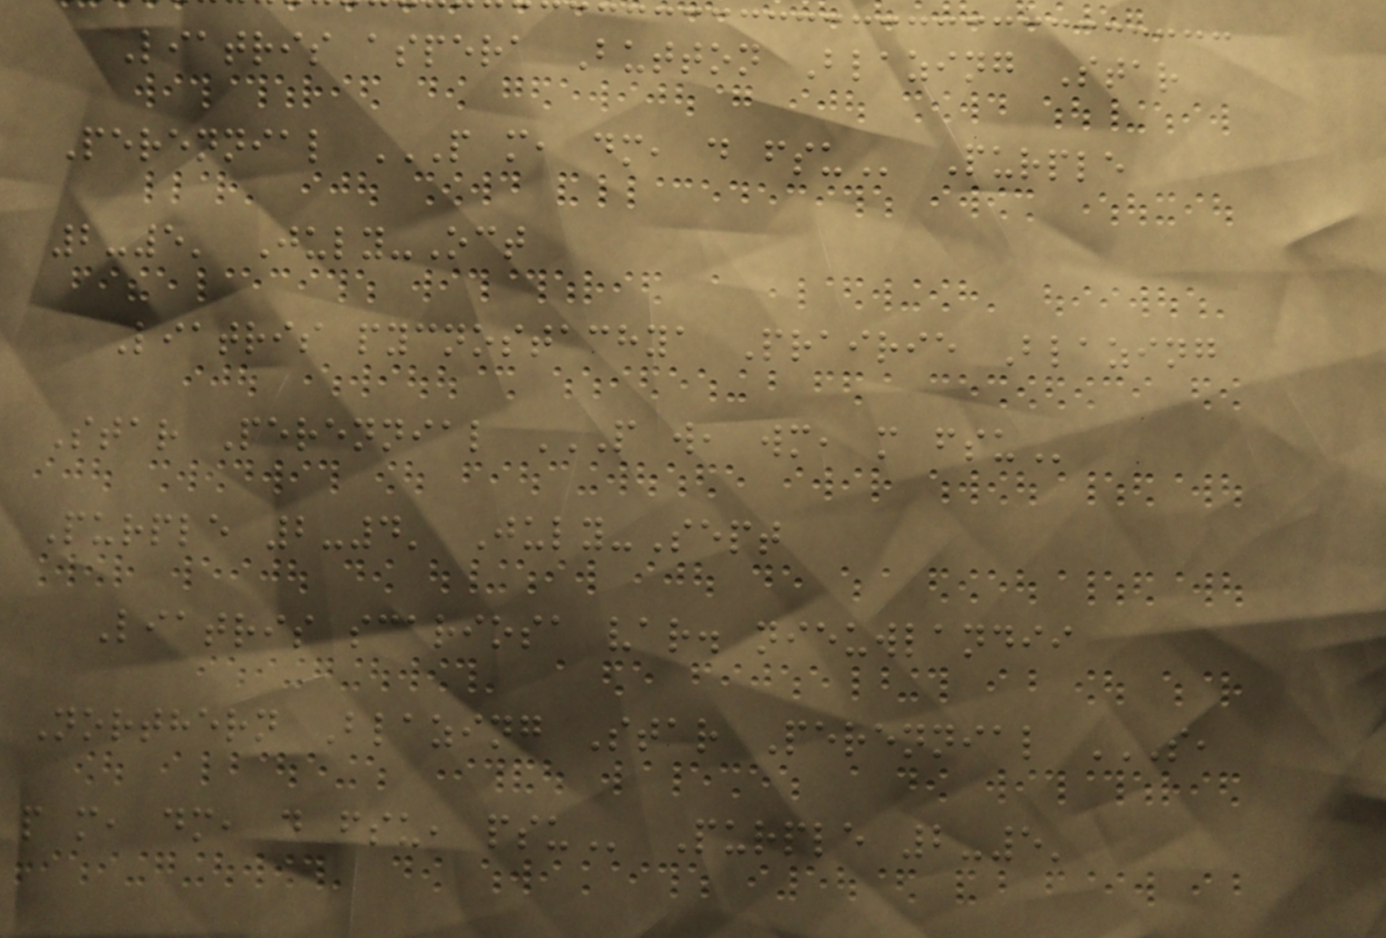Liatris aspera Button Blazing Star
Perennial P M, DM, D FSU Purple
2-5' July-Oct
Liatris pycnostachya Prairie Blazing
Star Perennial P W, WM, M FSU
Purple 2-4' July-Sept
Liatris scariosa var. nieuwlandii
Northern Blazing Star Perennial S,
P M, DM, D FSU, PSU Purple 2-5'
